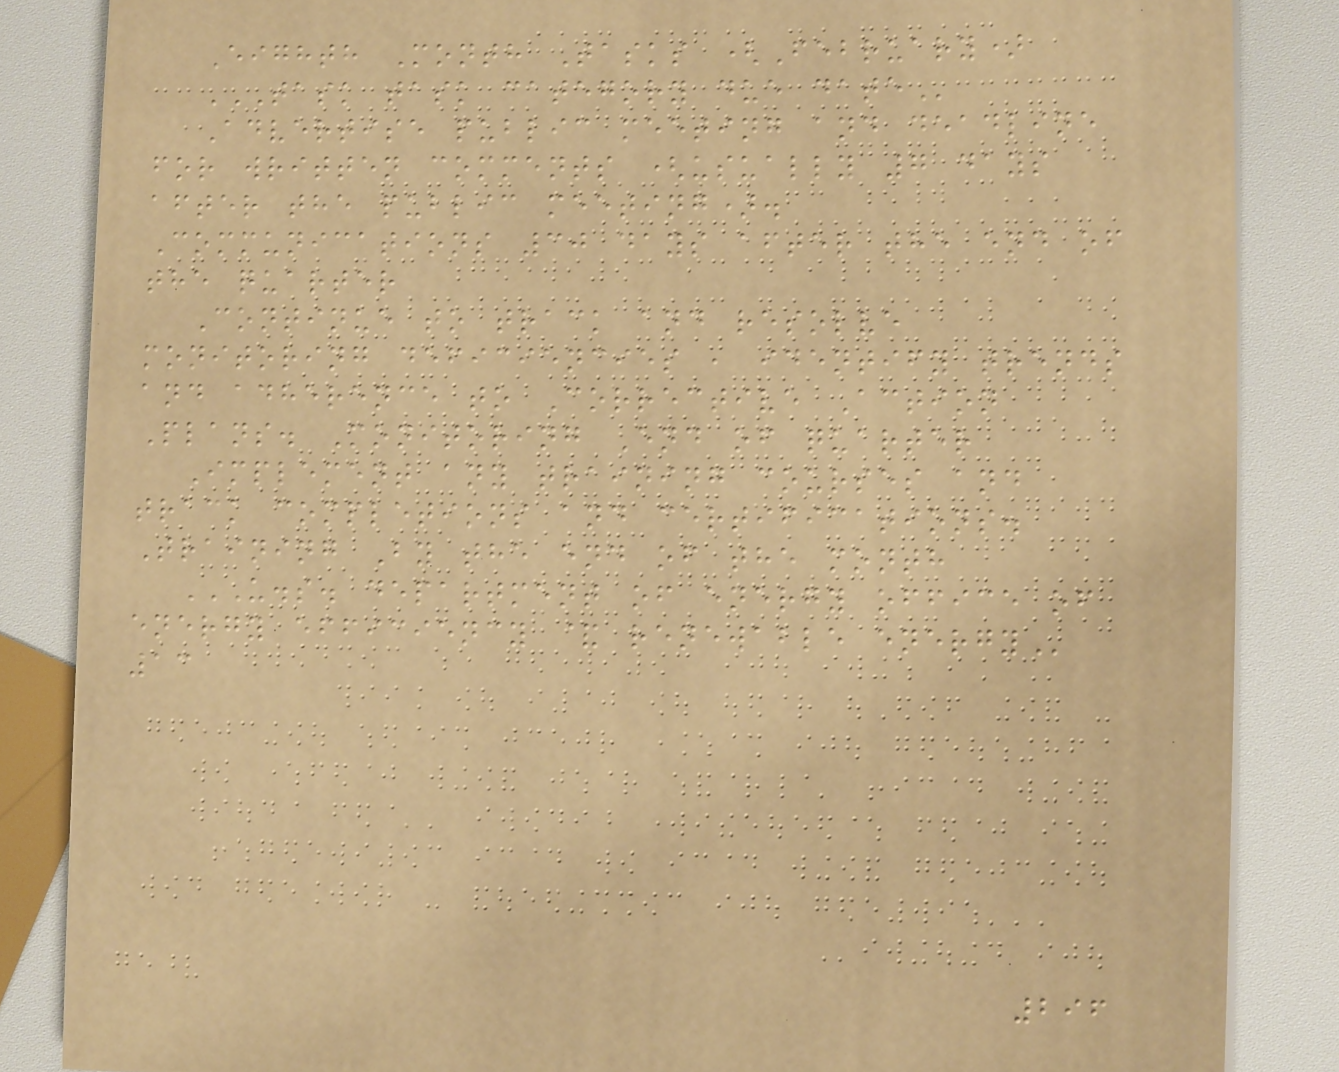Eighth Month Tasks (February)
TASK TASK CATEGORY DUE DATE
Advertise public meeting and deadline
for written comments (usually 7 days
after the public meeting).
Communications 30 days after the end of
the quarter
Continue to track and resolve
monitoring deficiencies , identify trends
and adherence to Corrective Action
Plans. Monitoring End of quarter
Implement any training courses and
track completions and certifications.
Training By the end of the month
U.S. DEPARTMENT OF ENERGY OFFICE OF
ENERGY EFFICIENCY & RENEWABLE ENERGY
13
296
